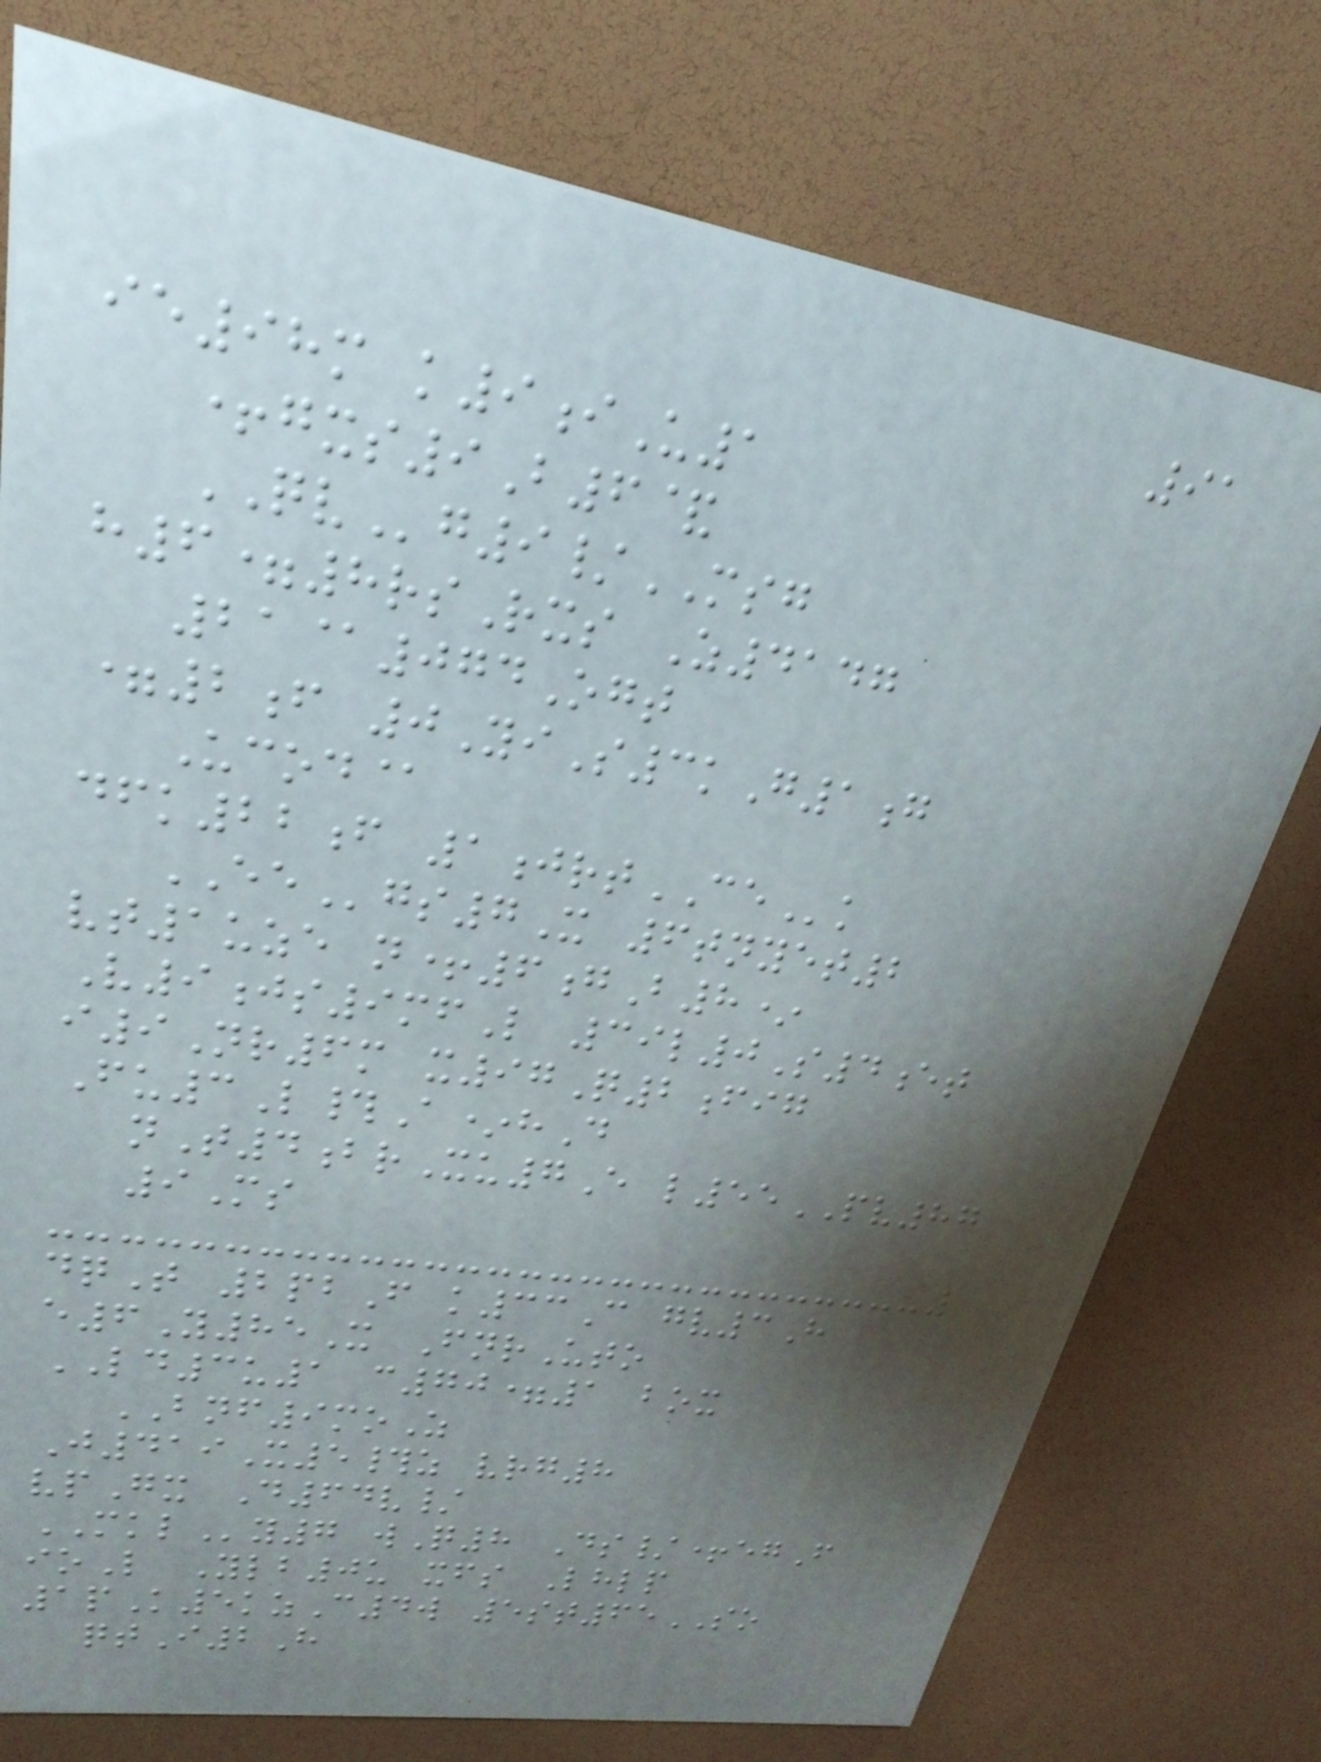91
ie98m k9iU1
+gxs9B6&
QVg9/MSG
h6=8rsRxs Z4147
21@074Ogt
=2f 0YiS3kG1g
Ucod@
dfk22f 1jrtCEk
EEgs7X 6tnyet2
vt1uze n+6gB8*
V9js9mfL 39l0S4et
i9Nr6m x97Q2fig
Fu3L#A*hD
nT4brXu7E l55PV87
9Ms
dqT 2pbF k33C gv3H
e6Y85X FnrUto
LD3u1 c70=1 box
BNF9moZ
J419X5#z vrg8
vpGx D64v/
MKLy7 wQ8 Ds/+egF
ioL Ylb0u xfs Lhlp
1pK5kzC4w 5st65SO
qtI2H
